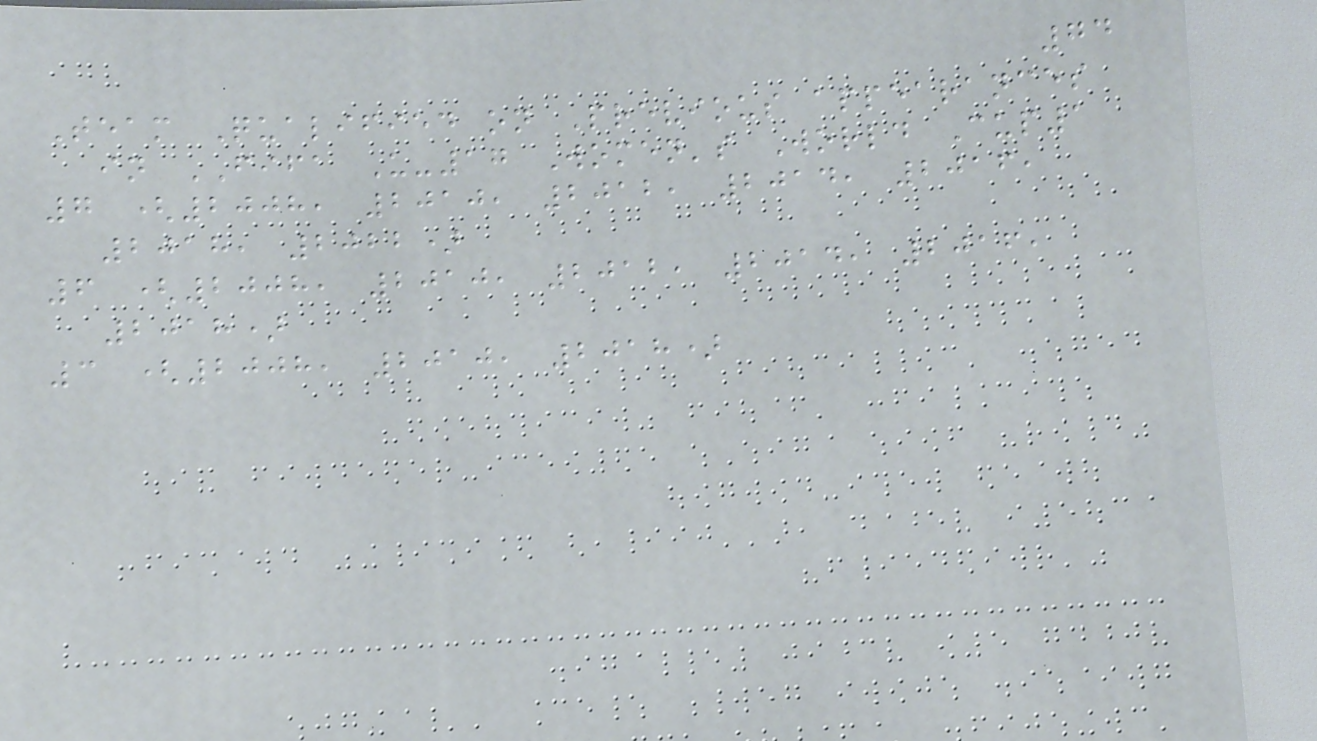74
Team Qualified on Previous appearances
in FIFA U-17 Women's World Cup1
7 (2008, 2010, 2012, 2014, 2016,
2018, 2022)
6 (2008, 2010, 2012, 2014, 2016,
2018)
3 (2008, 2010, 2018)
